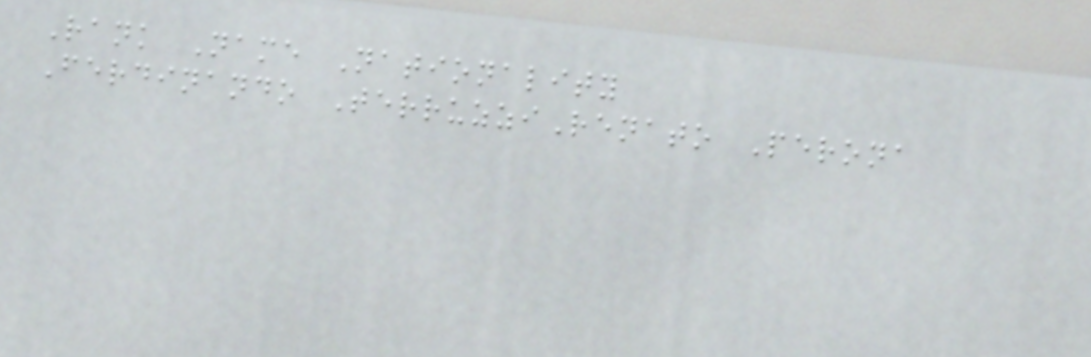Rank Name Nationality
Ferdinando TerruzziRenato Perona
